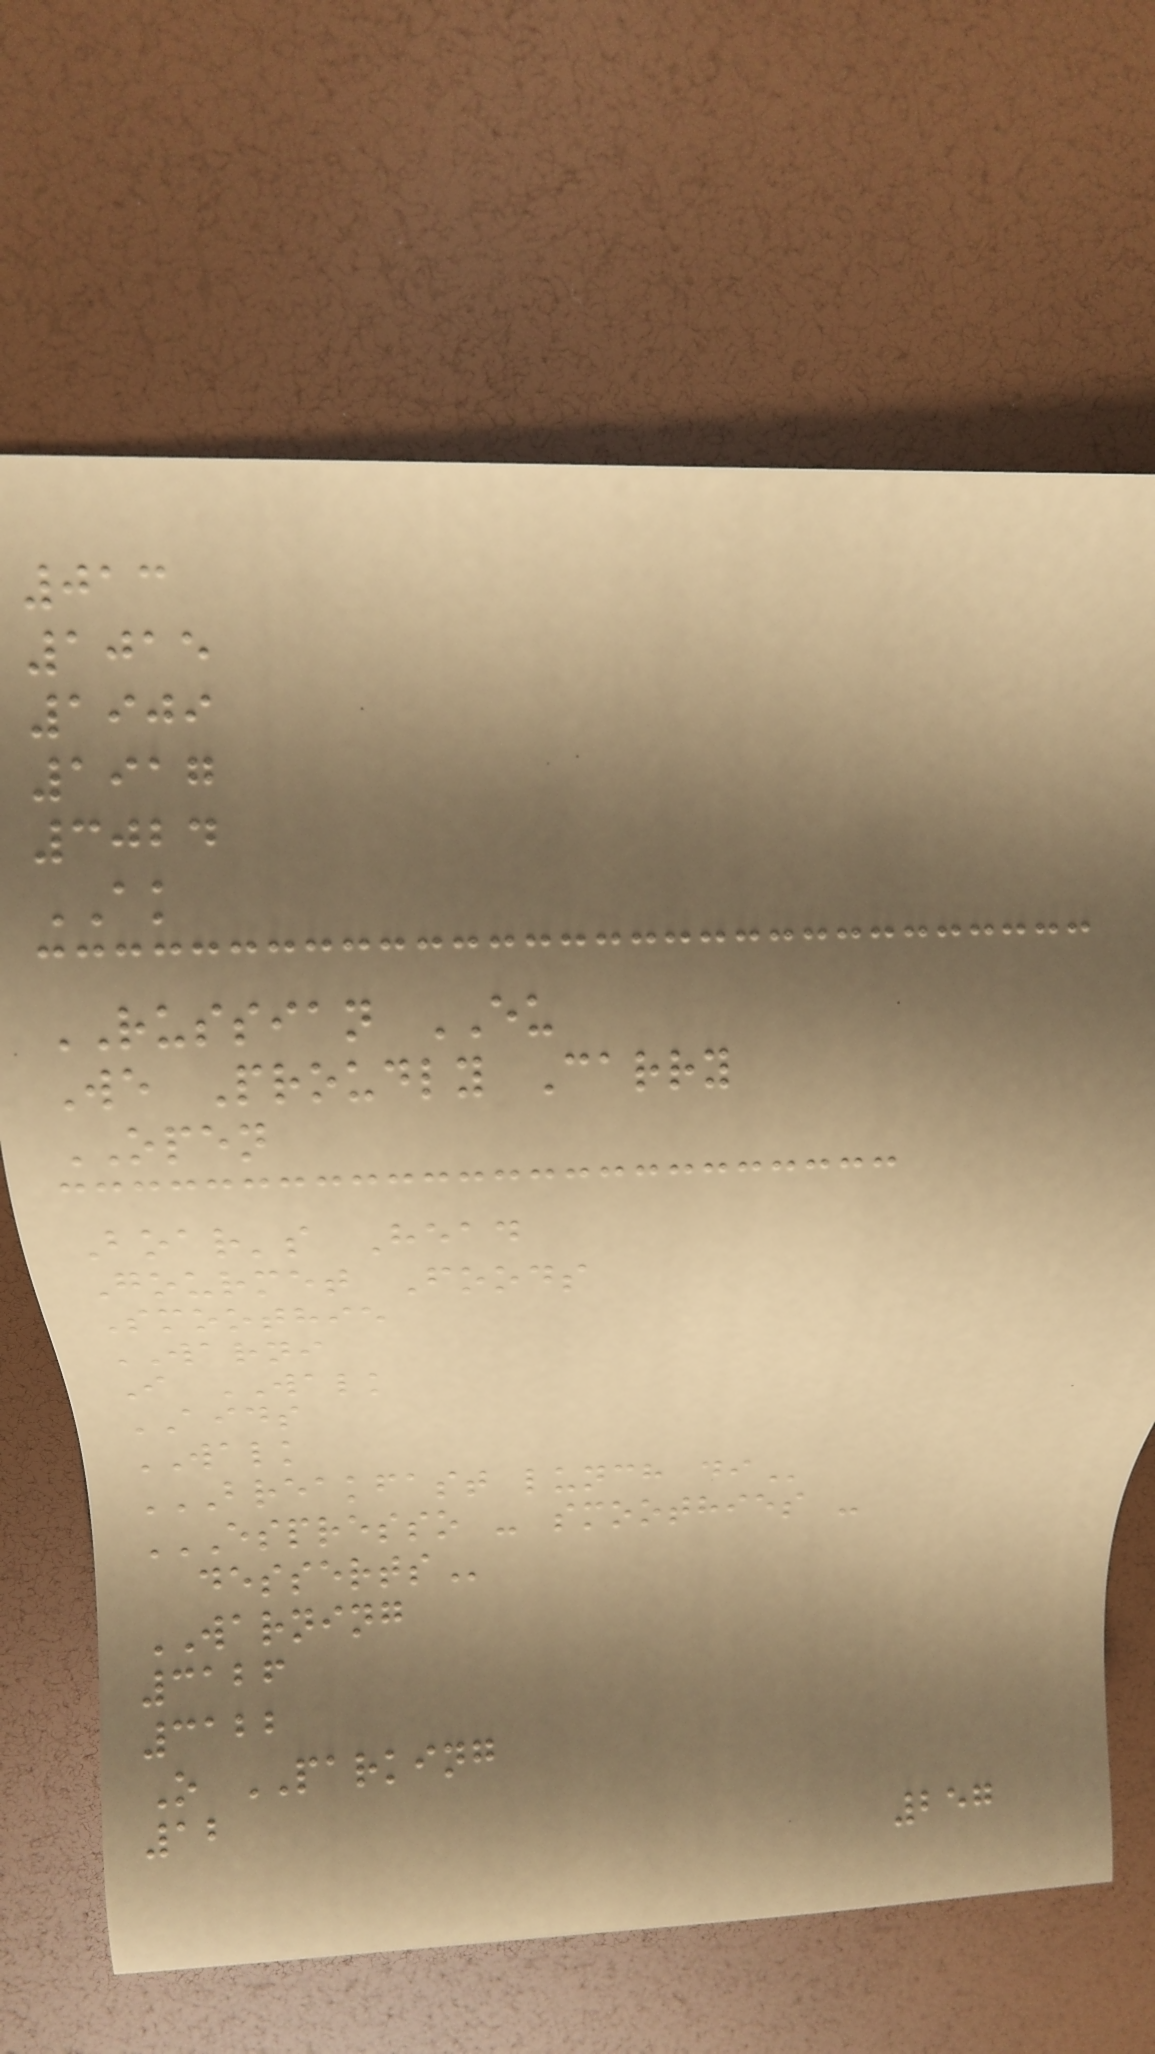013
1015
1909
1917
3024
AK
RUSSIAN EU
We Proudly Carry
OPEN
Boar's Head
Gourmet Foods
Smoothie
WARNI
I WALK
AIDS
WALK
BREAKFAST LUNCH DI
ESPRESSO - SMOOTHIES -
DESSERTS
WARNING
3126
3122
O PARKING
12
257
